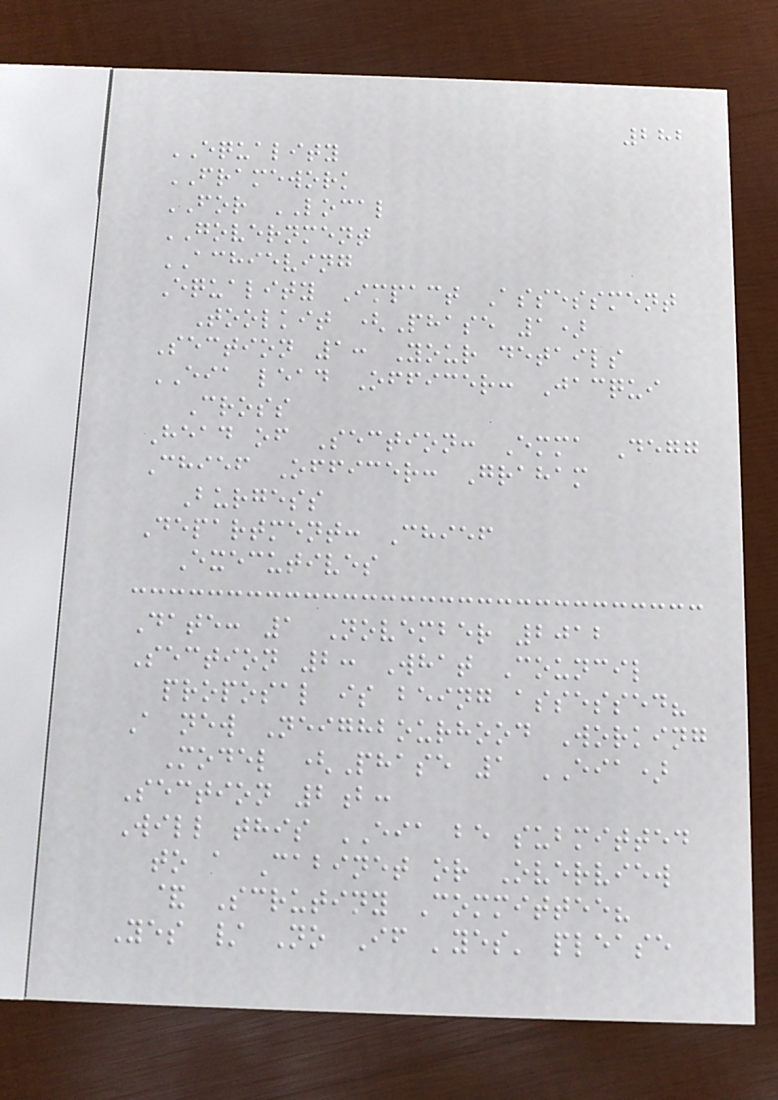282
EQUALITY
FRAMEWORK
FOR LOCAL
GOVERNMENT
ACHIEVING
Equality Impact Assessment
Toolkit (Phase 1)
Section 1: Your details
EIA lead Officer: Jacqui
Cross
Head of Section: Emma Degg
Chief Officer: Graham
Burgess
Department: Chief
Executives
Date: 1 November 2012
Section 2: What Council
proposal is being assessed?
A new Neighbourhood Working
Model (Phase 1 EIA)
Section 2b:
Will this EIA be submitted
to a Cabinet or Overview
& Scrutiny Committee?
Yes / No If 'yes' please
